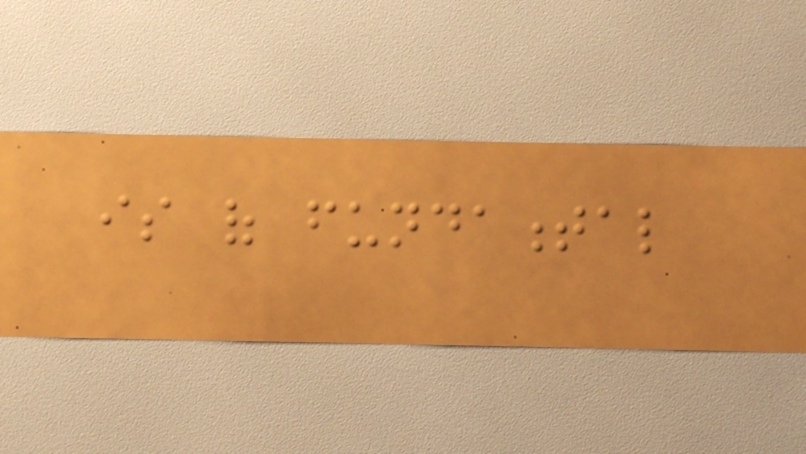is of fundamental
